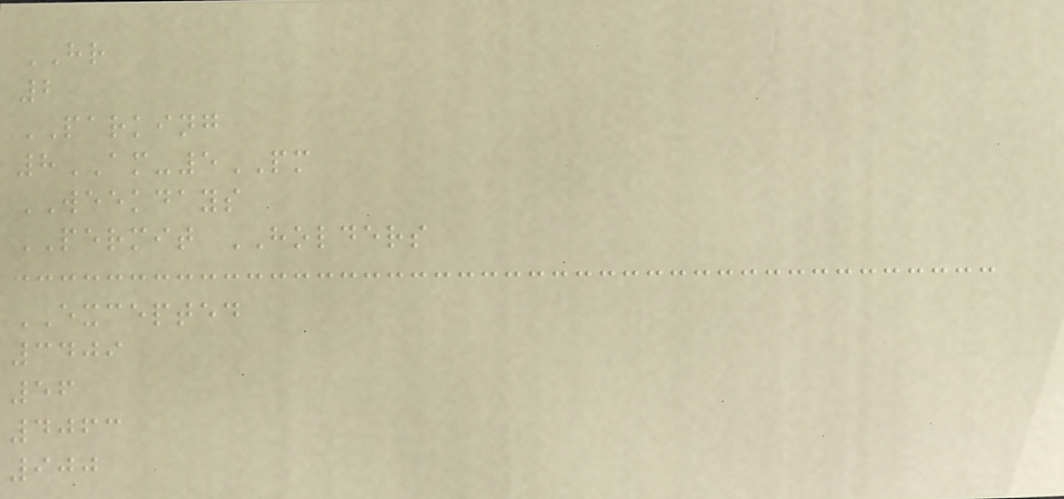HR
2
PARKING
8AM-5PM
WEEKDAYS
PERMIT HOLDERS
EXCEPTED
3409
56
4063
900
